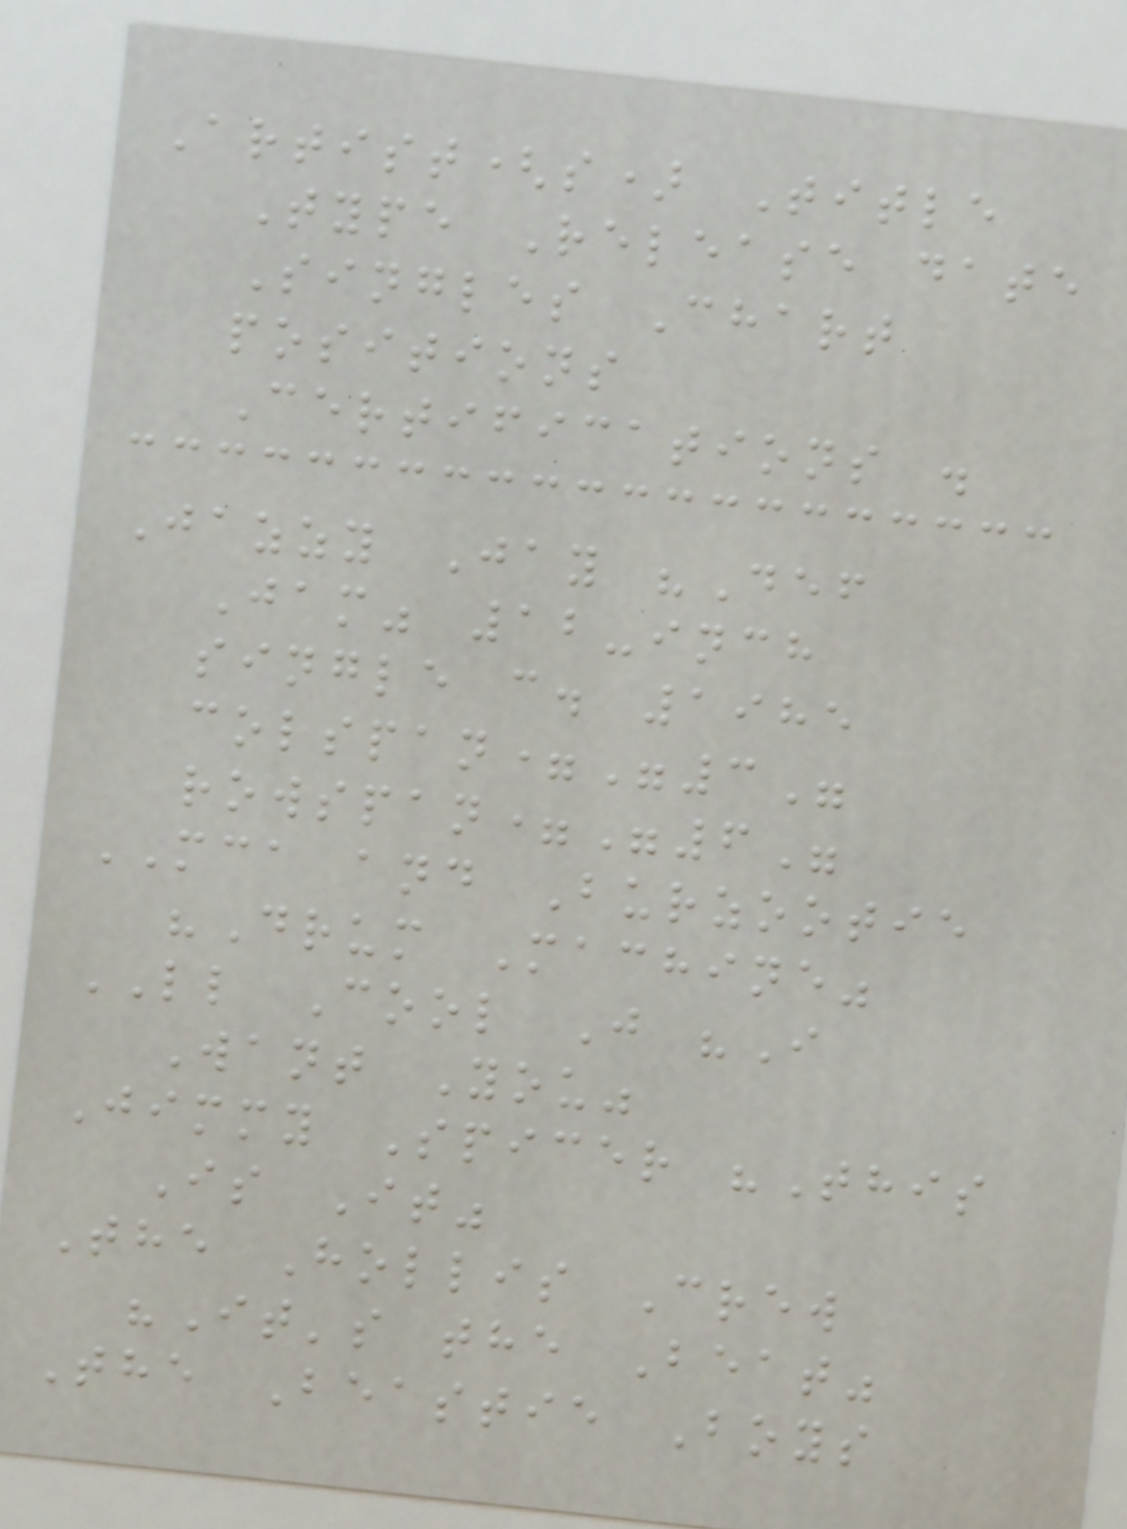Artist(s) Title
Type Release date
Singles Chart
positions
Certifications .
Jazzy Jay "Def
Jam" 12-inch
single c. 1985
colspan="3"
rowspan="6"
MCA and Burzootie
"Drum Machine"
LL Cool J "I
Want You"
Jimmy Spicer "This
Is It"
The Hollis Crew
"It's the Beat"
The Beastie Boys
